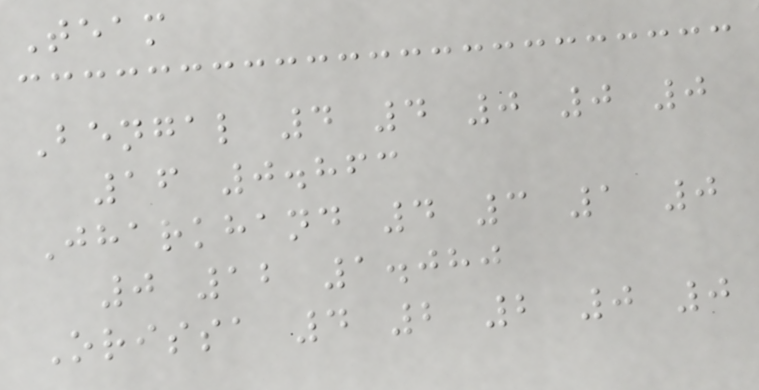Team
Bengal 4 4 0 0 0
16 0.863
Jharkhand 4 3 1 0
0 12 1.080
Orissa 4 2 2 0 0
